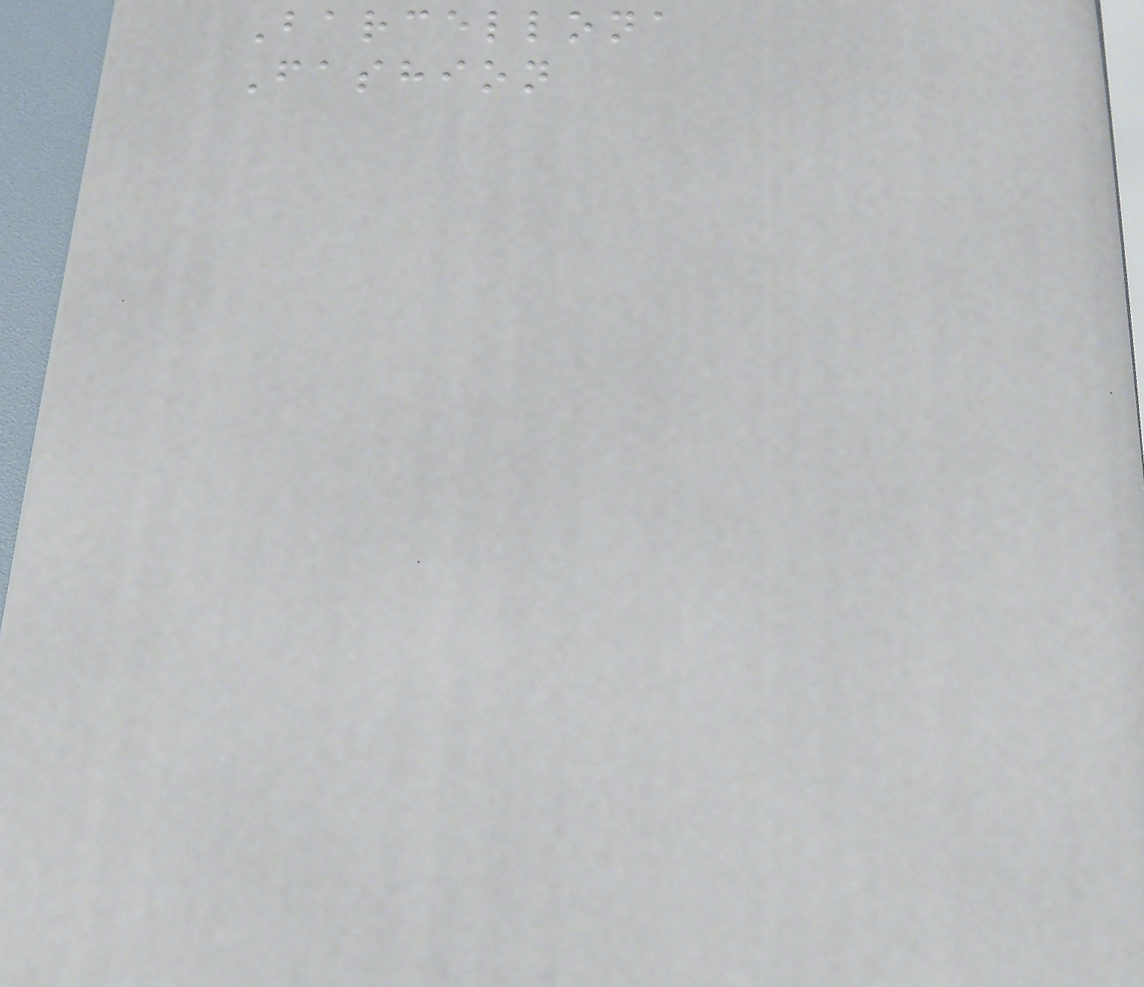Barcellona
Fashion
